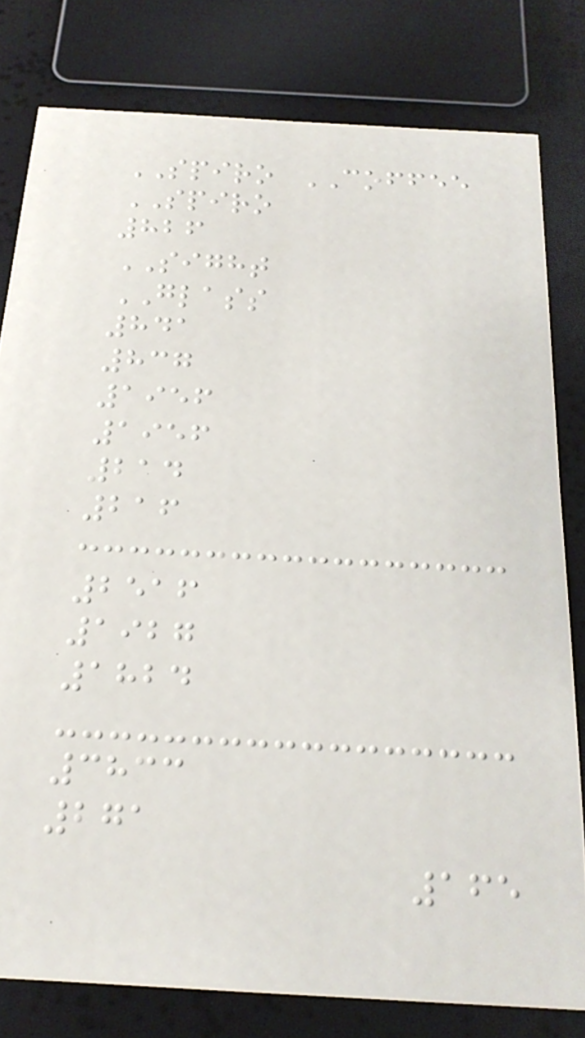SPIRO COFFEE
SPIRO
826
SIGHT
GLASS
841
837
1956
1956
214
216
2516
1927
1824
3833
271
165
